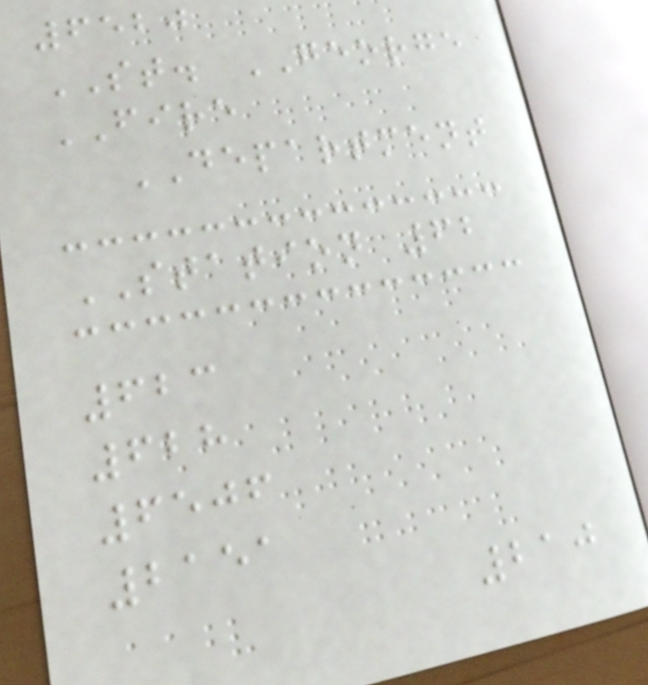6520
ST. GEORGE
FIRE
DEPARTMENT
STATION 62
623
628
6506
2151
210
